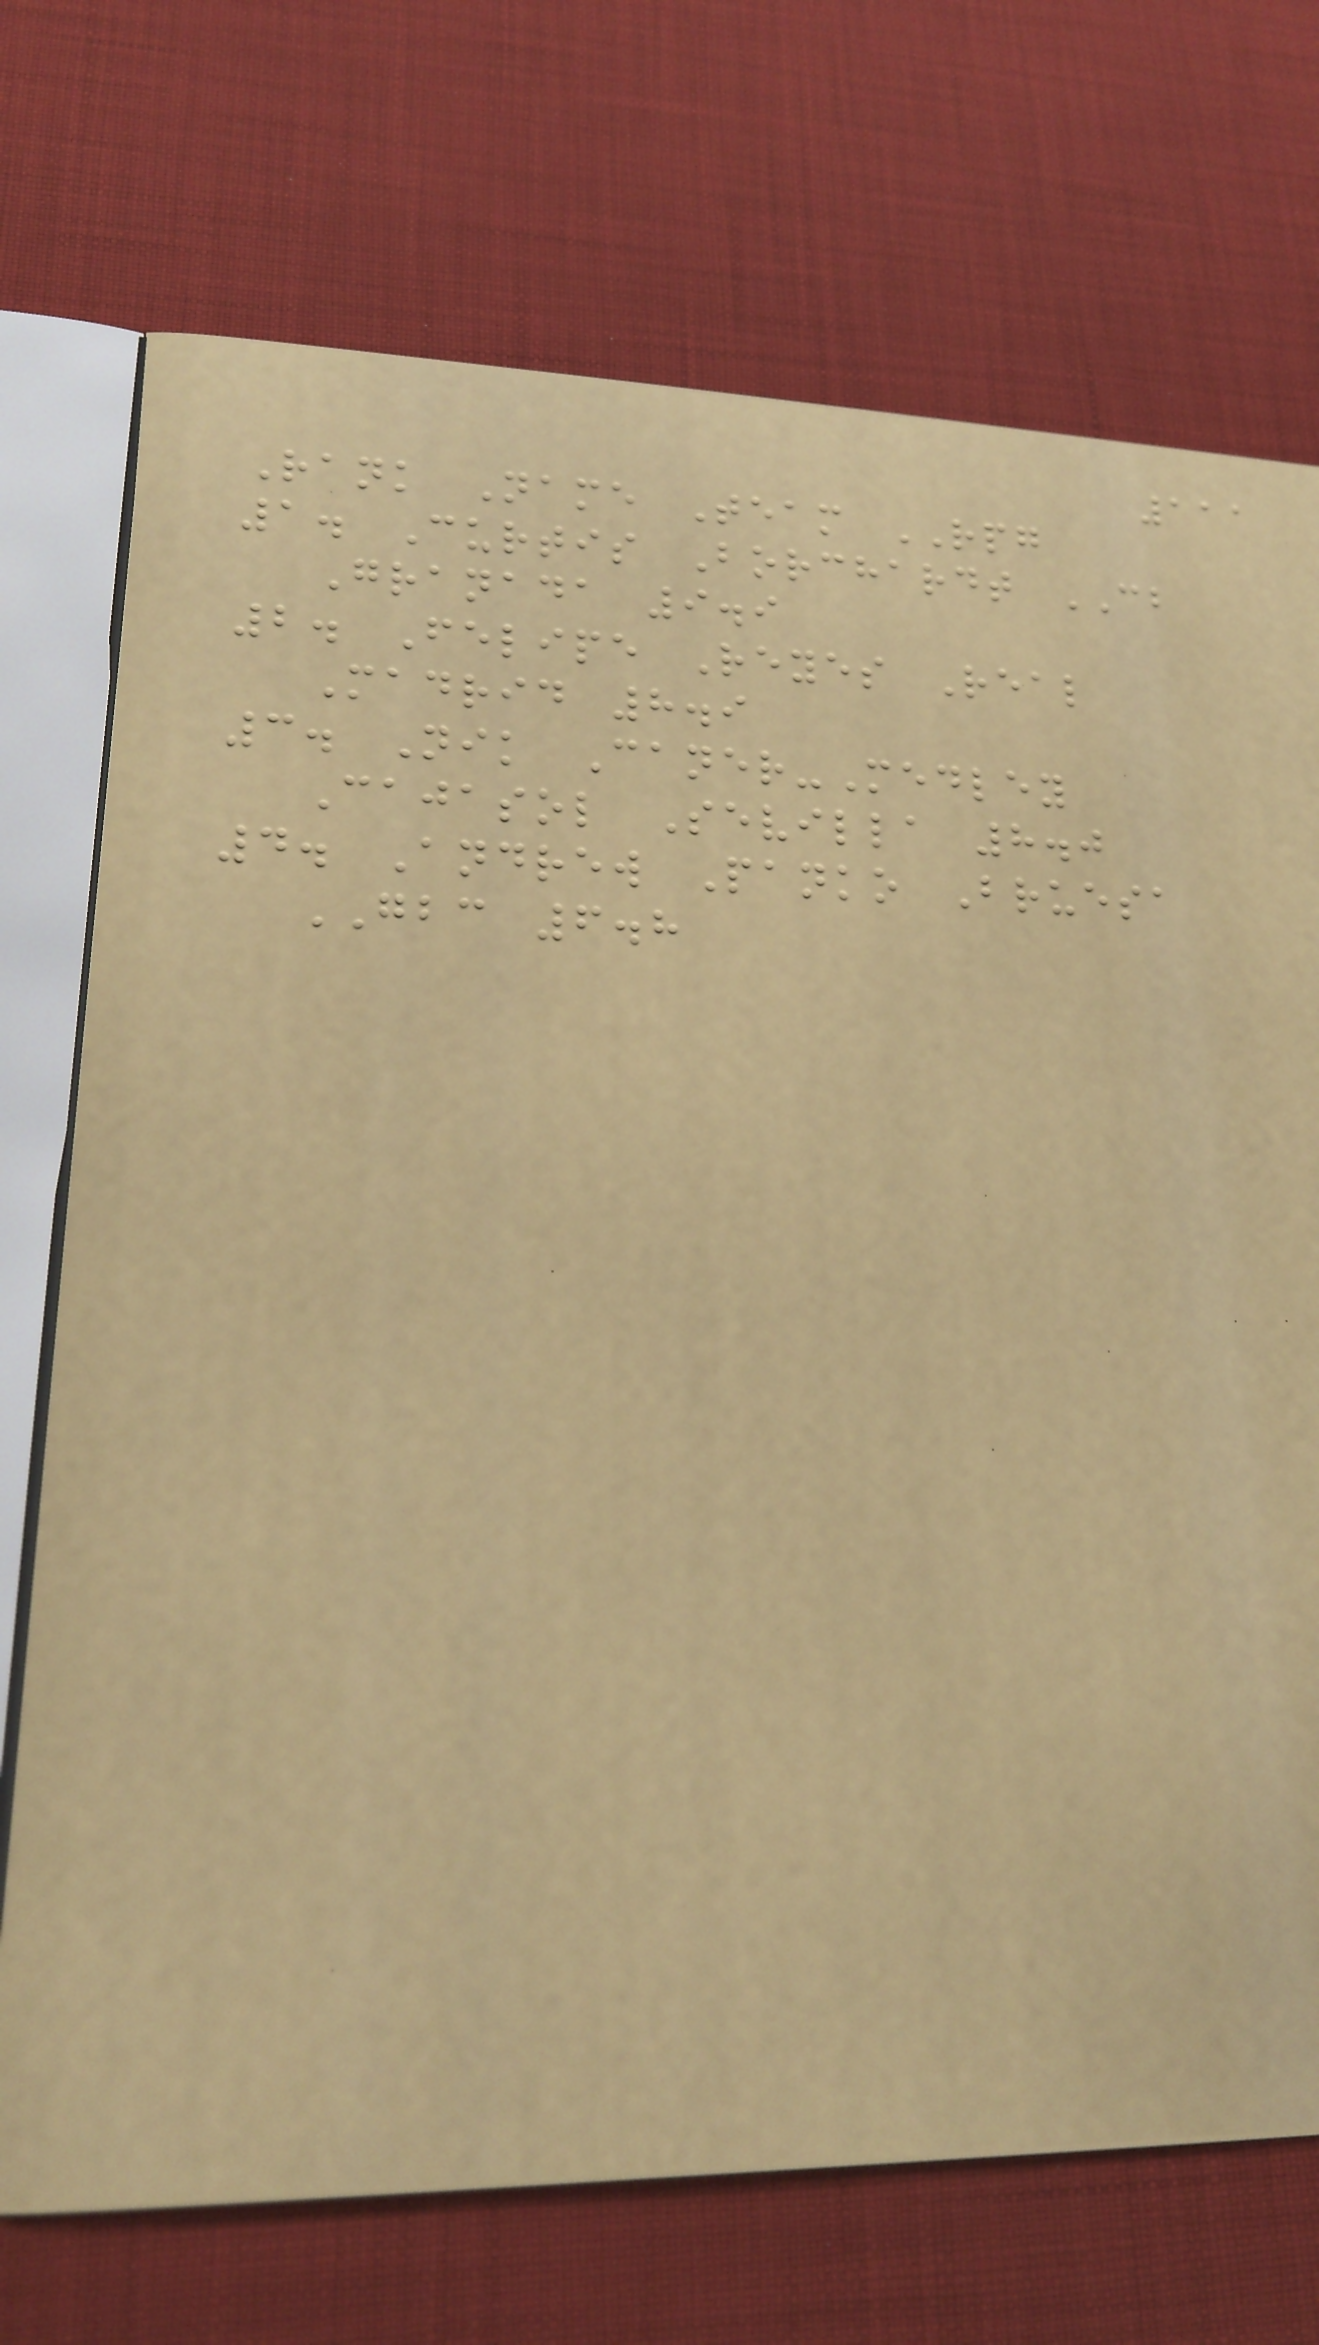111
Rank Name Team RPG
1. Curtis Borchardt CB
Granada 9.9
2. Felipe Reyes Real
Madrid 8.9
3. Nik Caner-Medley
Cajasol Sevilla 8.0
4. Andrew Panko Bruesa
GBC 6.8
